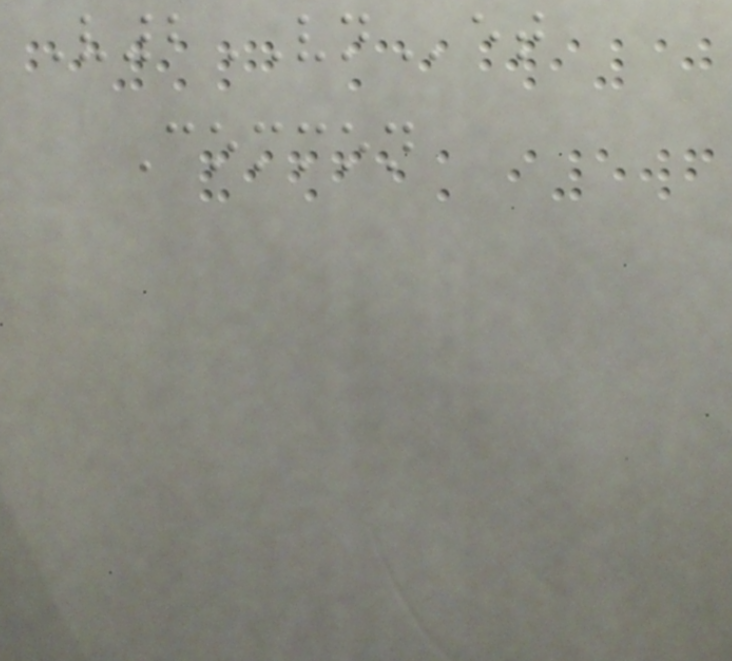V2VNet
Common
